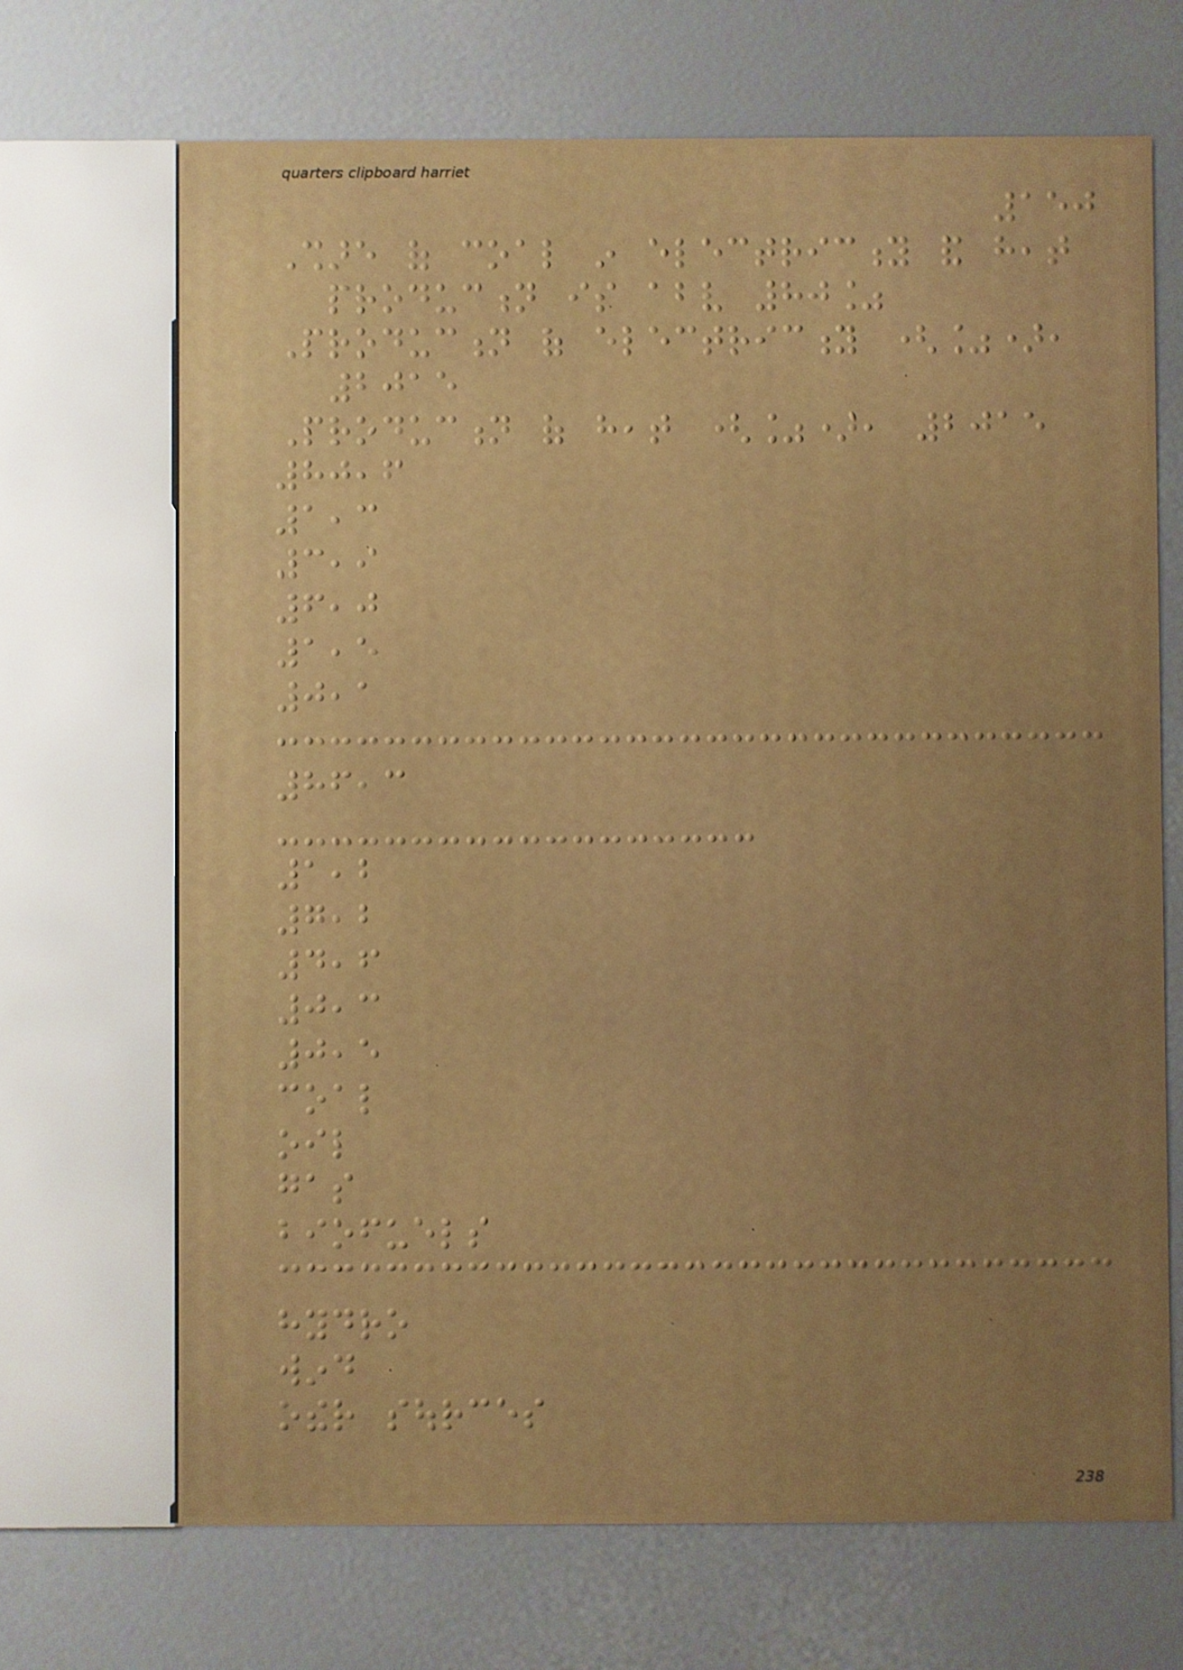150
Share of coal in electricity and heat
production is above 80%
Production of electricity (%),
2015
Production of heat (%), 2015
80,6
1,3
3,9
6,0
1,5
0,1
86,3
1,2
7,2
4,6
0,3
0,5
coal
oil
gas
biofuels
hydro
wind
other sources
